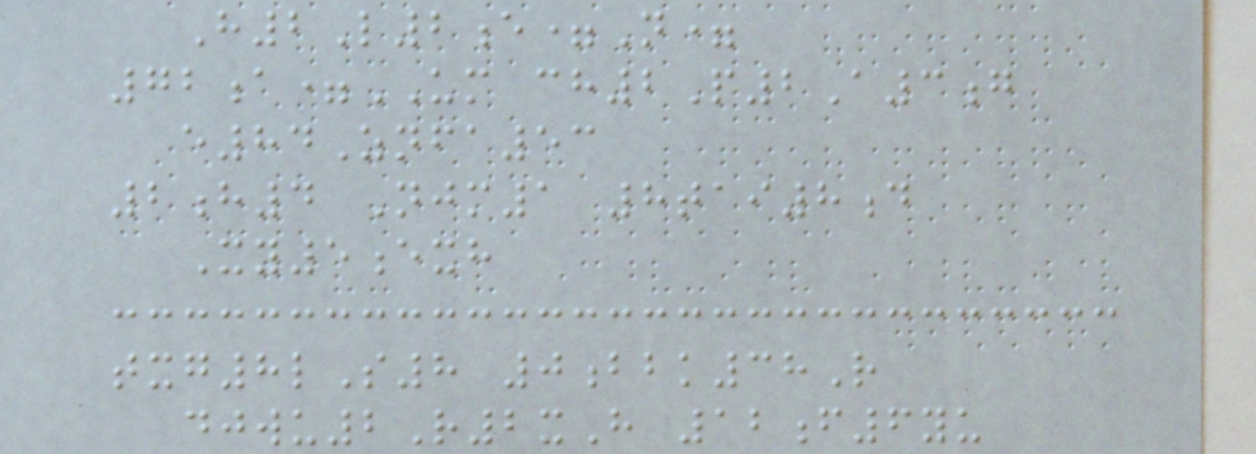H2L2e=N=
72a=UM ch2P2A3g
e84Znfa53
2h4 Njm1 8tai8d
Xy5exh
txg8lS8 0bbk38R
djwu2R2xH 12f6yu
